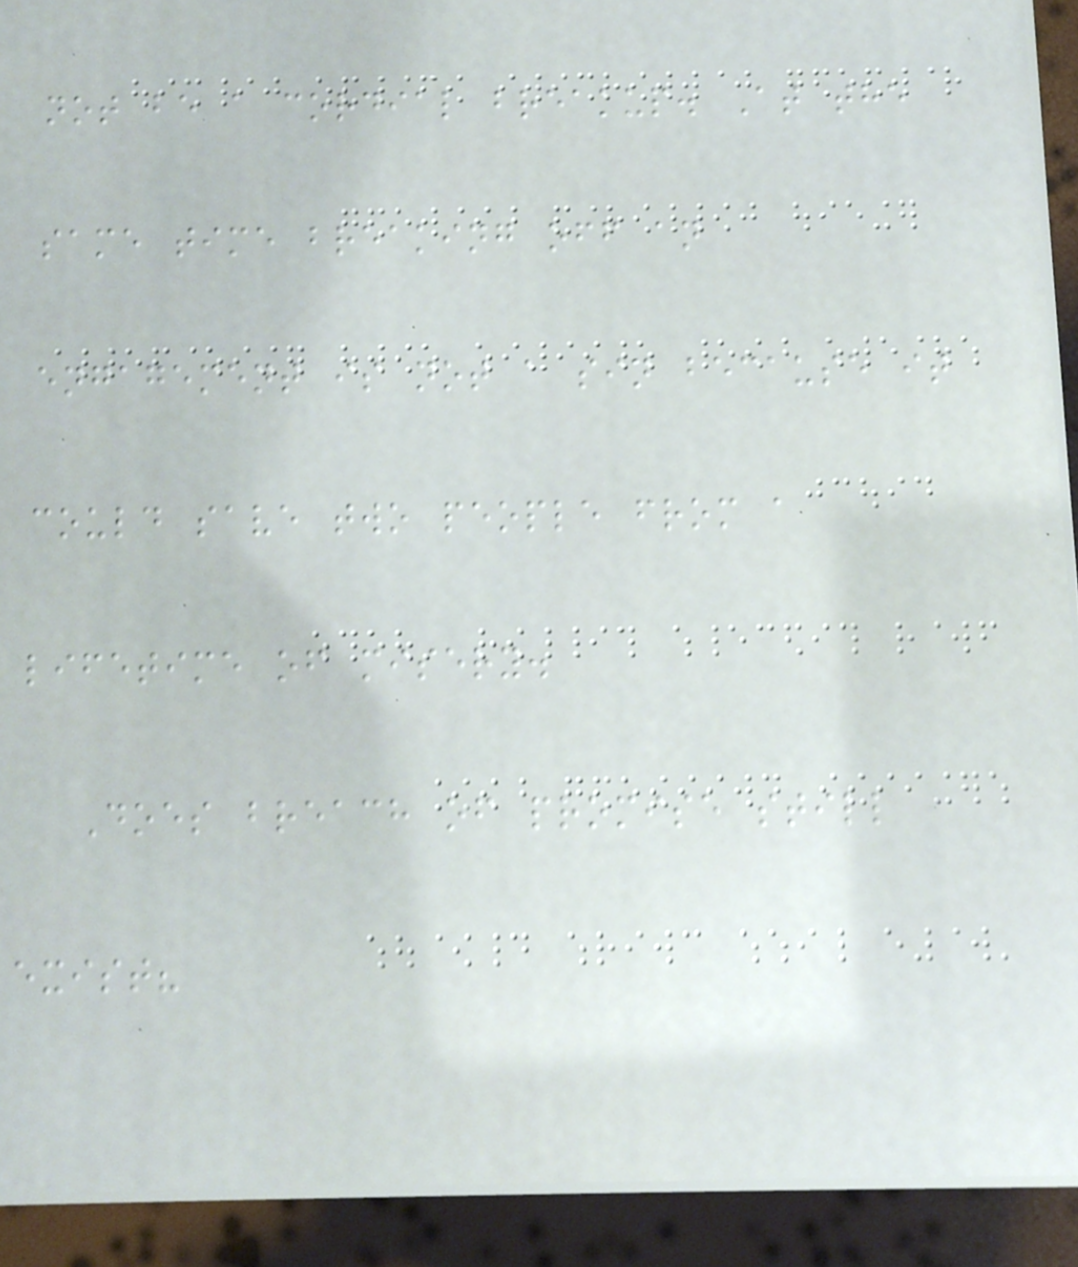not be a cordial breakup. At the
same time breaking off an
engagement is not a sin because it
could save two people from a
lifetime of misery.
Does breach of promise still
exist?
